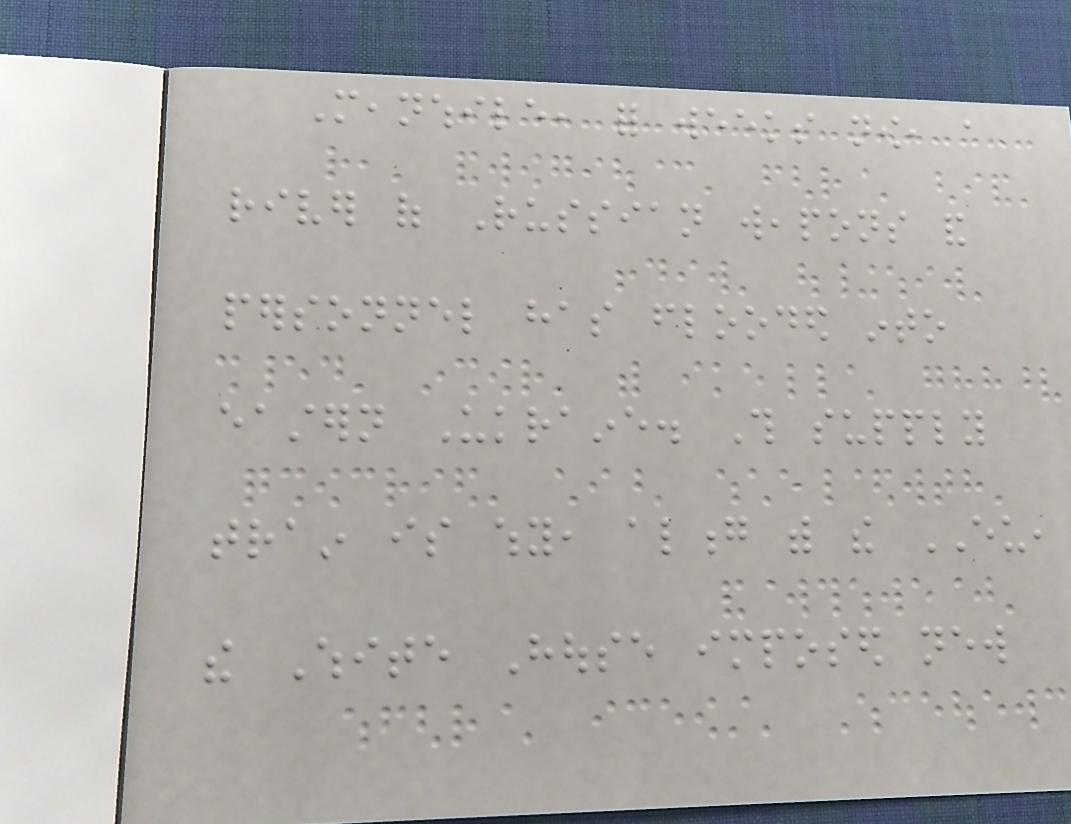Meanwhile, for weeks now, a
river of Russian weapons and
personnel has flooded into
eastern Ukraine. This supply
train is why, along with the EU,
the White House imposed new
